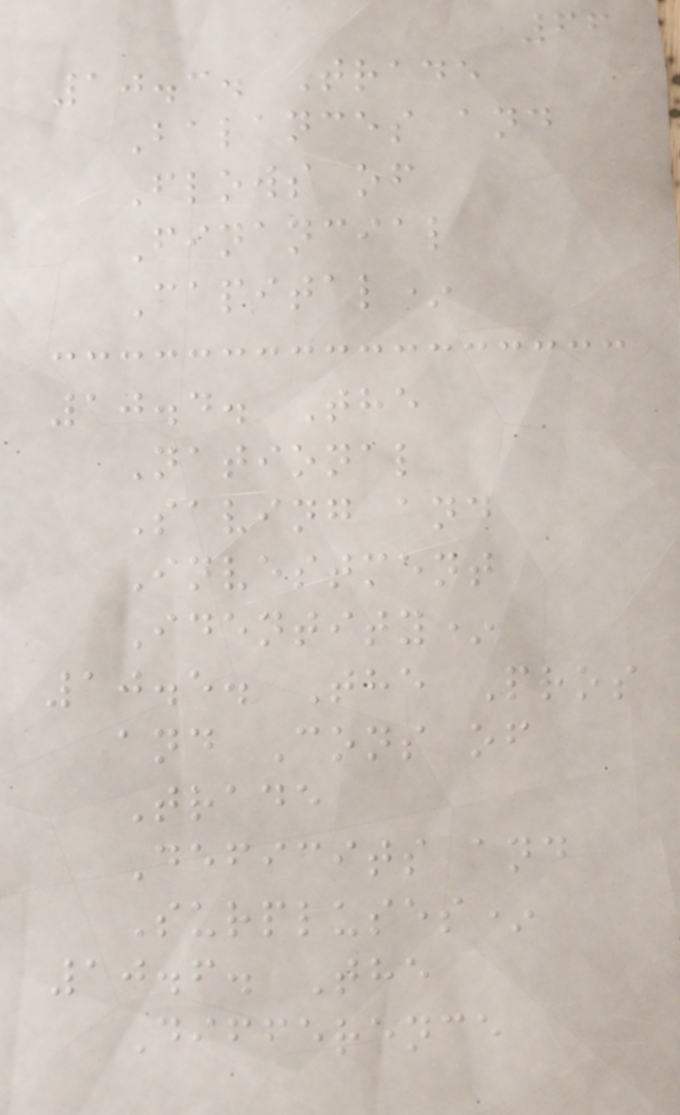66
10.3. Trade
Balances and
Flows of
Financial
Capital*
10.4. The
National
Saving and
Investment
Identity*
10.5. The Pros
and Cons of
Trade
Deficits and
Surpluses*
10.6. The
Difference
